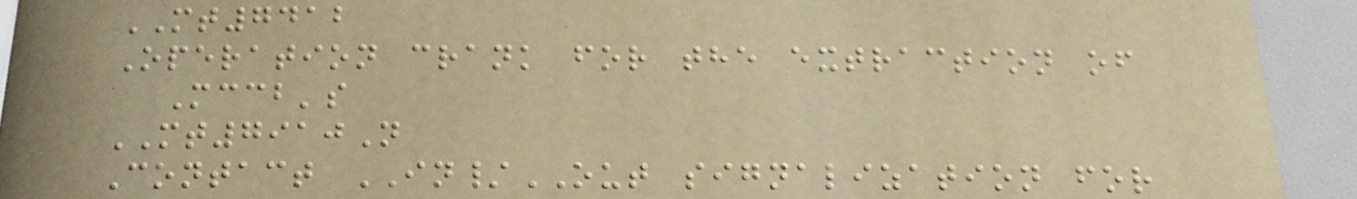MT7412
Operation crank for the extraction of
Mccb's
MT7910N
Contact IN/OUT signalization for
